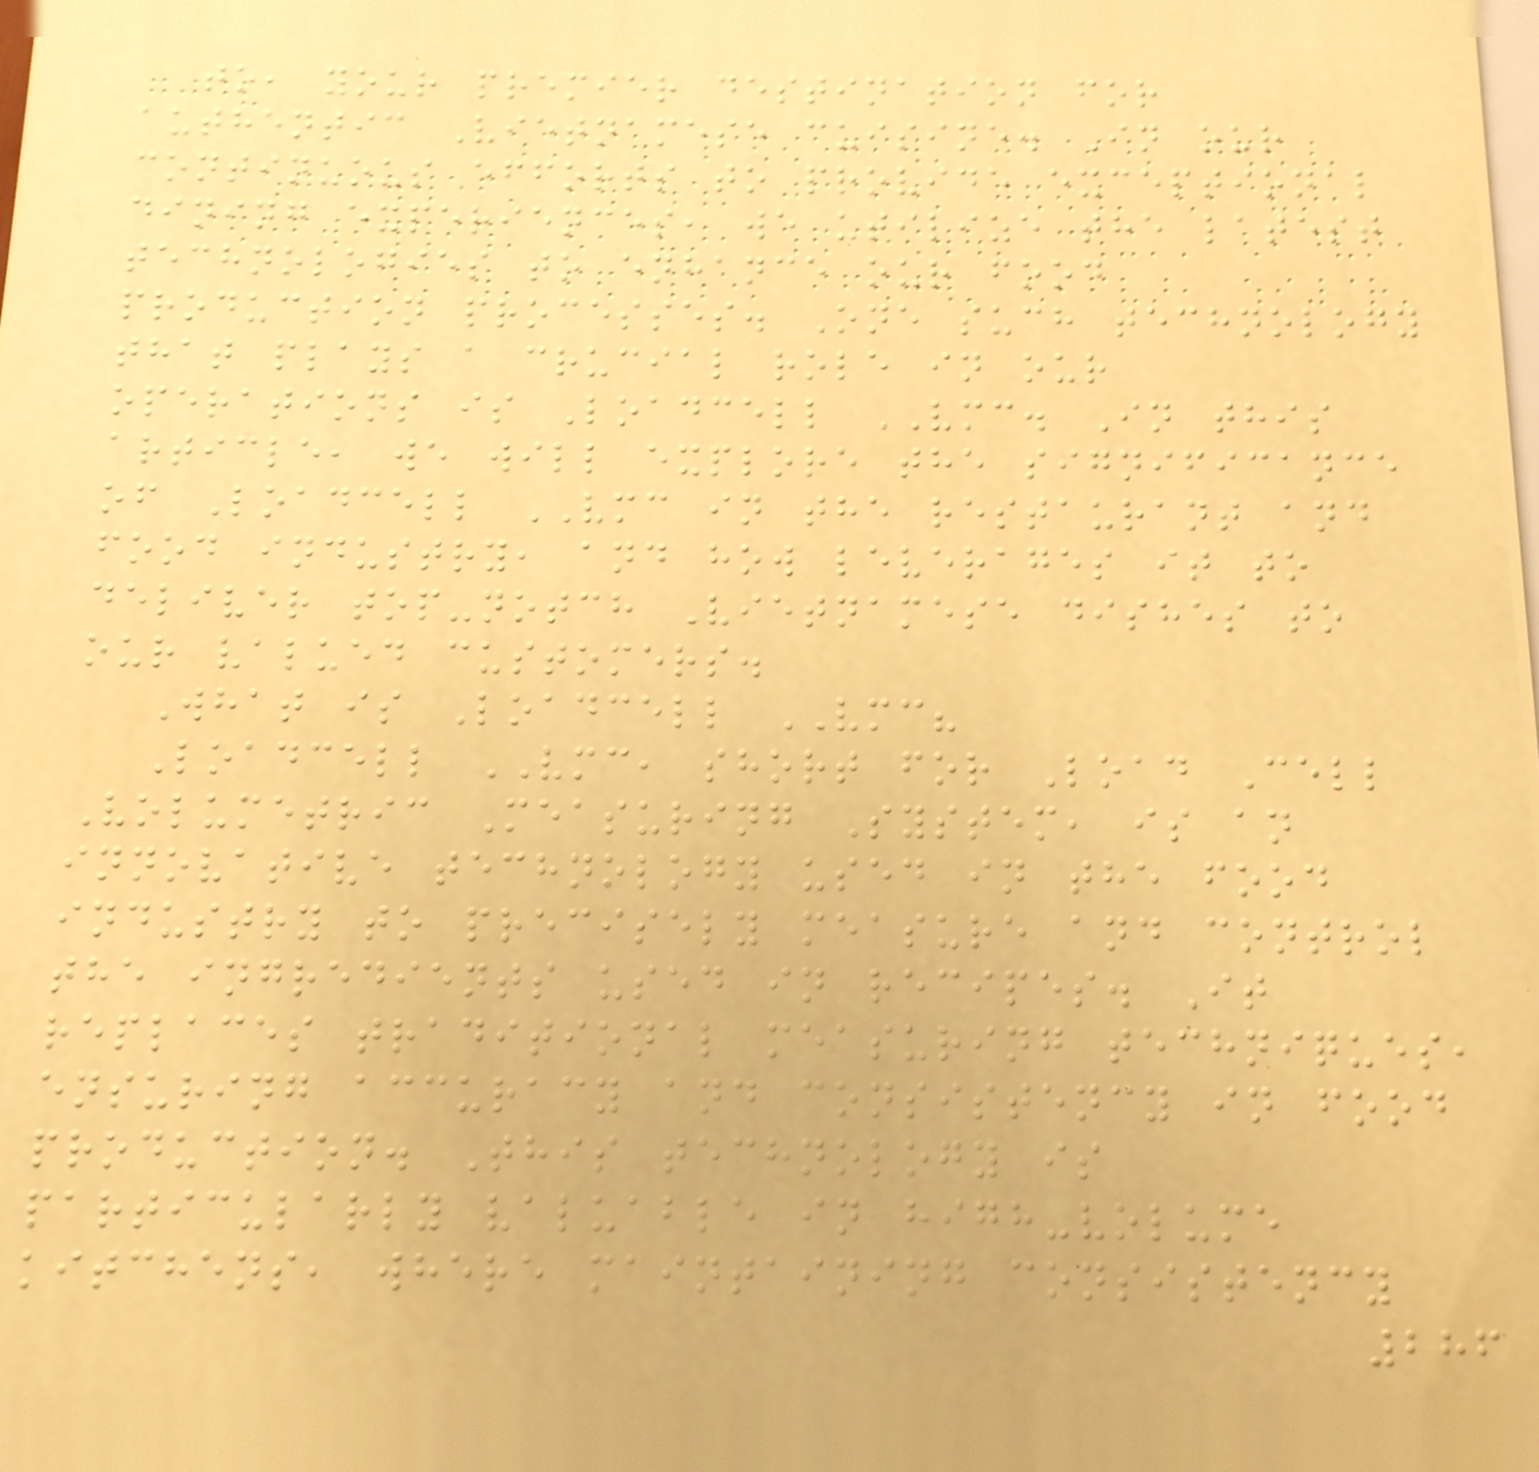to, your premier destination for
authentic Vietnamese cuisine. In our
continuous efforts to provide exceptional
dining experiences, we utilize the latest
technologies to enhance our food
production processes. One such technology
that plays a crucial role in our
operations is Loadcell VMC. In this
article, we will explore the significance
of Loadcell VMC in the restaurant and
food industry, and how leverages it to
deliver top-notch Vietnamese dishes to
our valued customers.
What is Loadcell VMC?
Loadcell VMC, short for Load Cell
Volumetric Measuring System, is an
innovative technology used in the food
industry to precisely measure and control
the ingredients used in recipes. It
replaces traditional measuring techniques,
ensuring accuracy and consistency in food
production. This technology is
particularly valuable in high-volume
kitchens, where maintaining consistency
286
